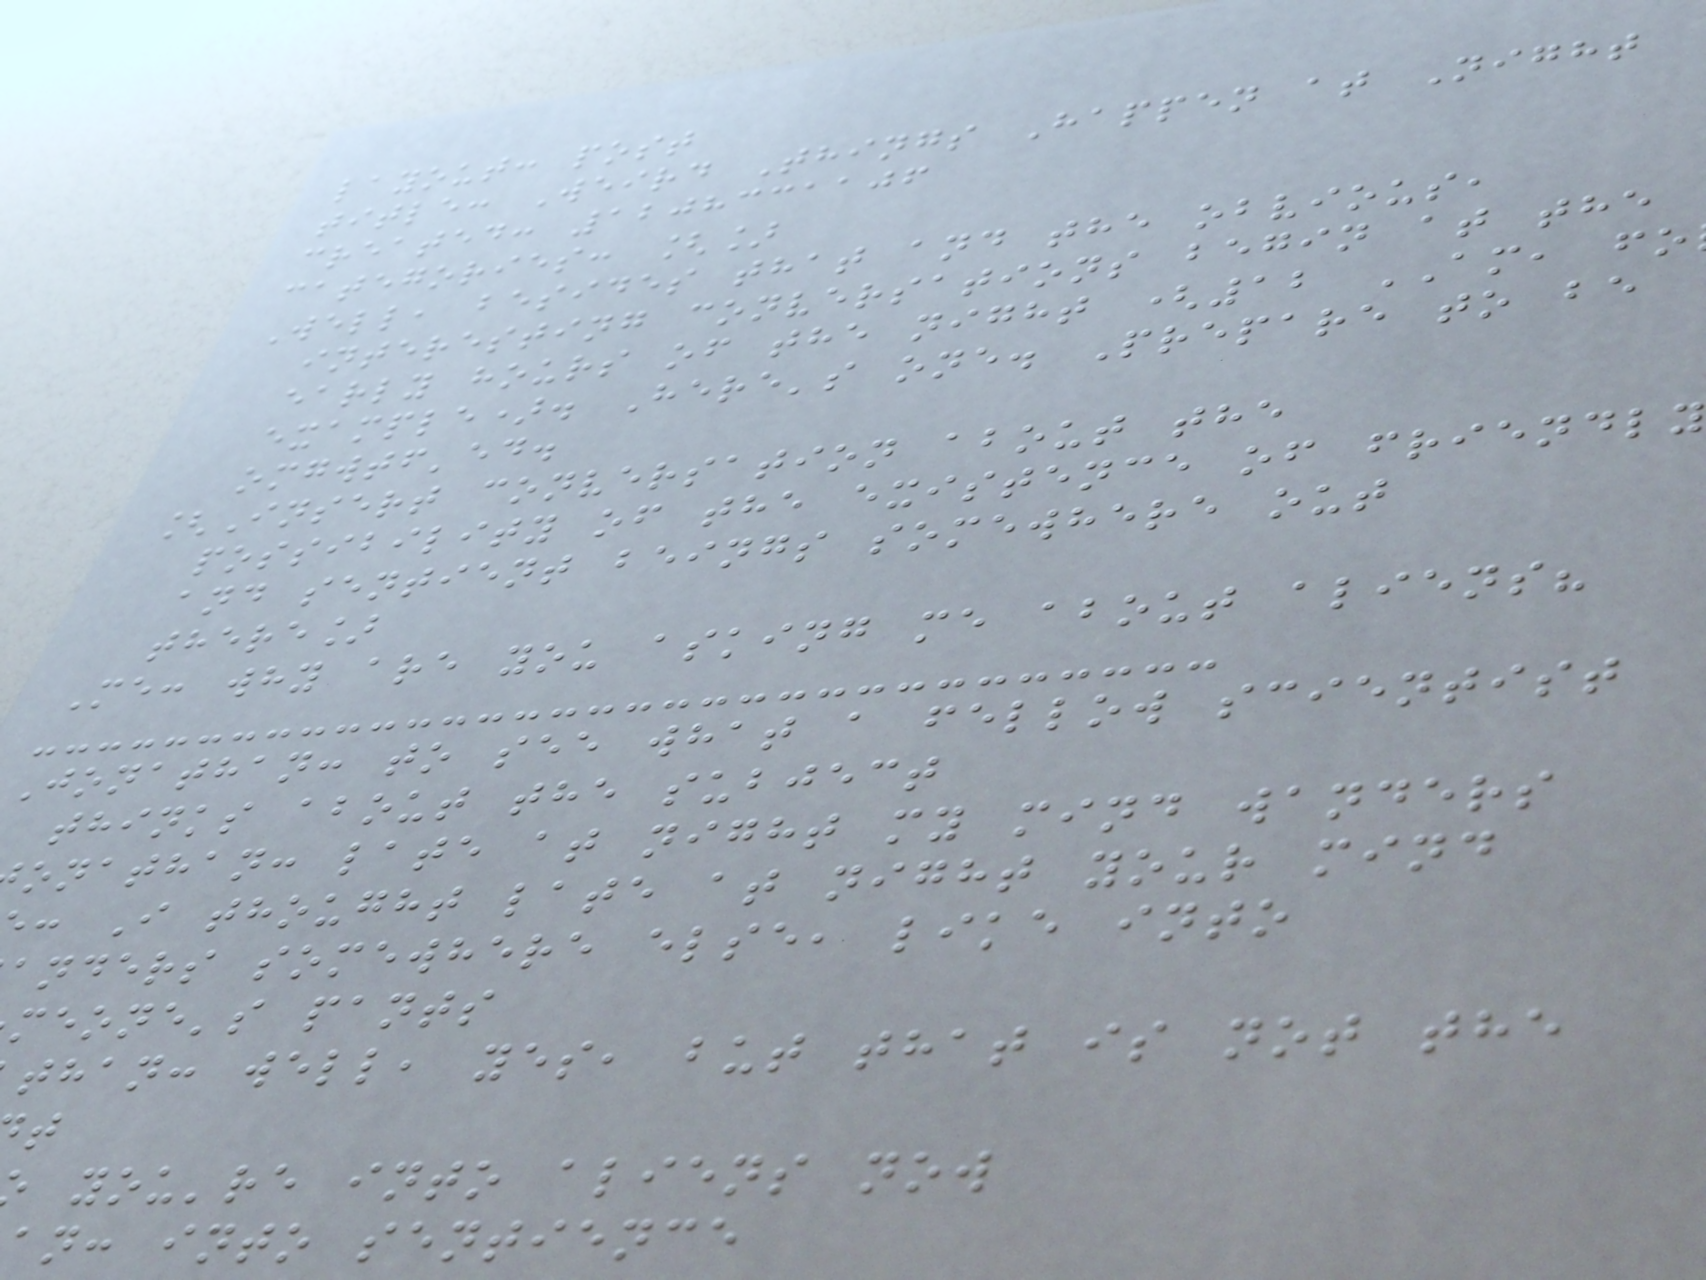layout: post
title: Weird Things Happen at Night
created: 1208331106
categories: []
Well, besides that and the obvious,
interesting conversations begin at the
early hours of the night (12 AM, fo
example). Here's one. Prepare to be
omgwtf'ed.
[Insert conversation about the
possibility of the existence of friendly
and sentient beings somewhere out
there]
Me: why are you asking me about aliens?
Jonathan: to see what a fellow scientist
thinks about the subject
onathan: late at night my mind wanders
: I thought late at night your mind
anders somewhere else, like into
meone's pants
than: well, yes, but that is not the
you're into aliens now
an: into sentience
